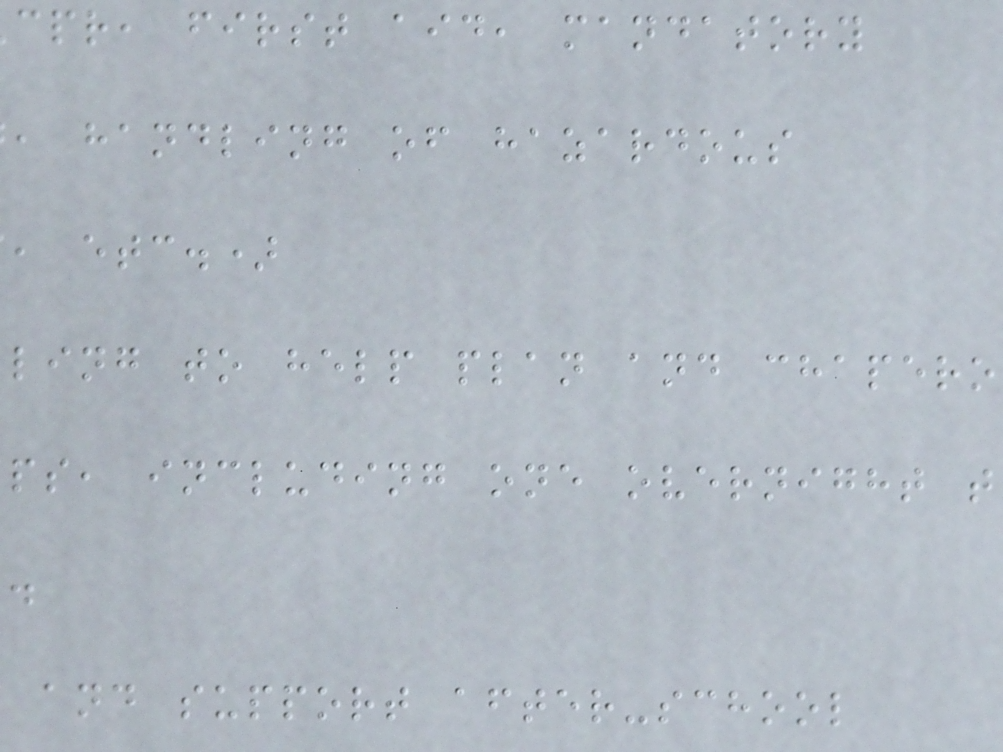cpr, first aid, mandatory
, handling of hazardous
, etc.)
ling to help plan and chapero
ps, including one overnight t
and support after-school
